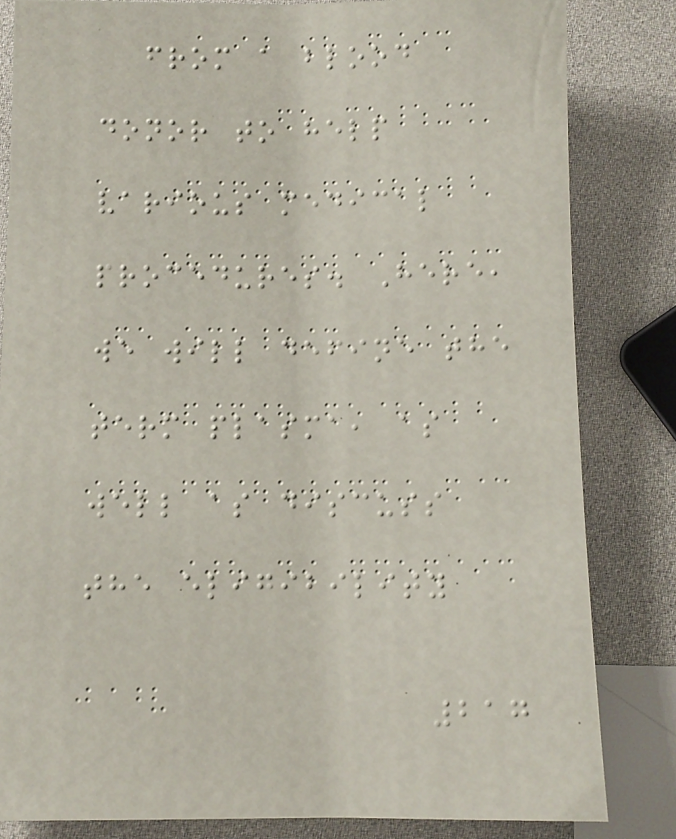from a blood
donor to help
various medical
procedures. Here,
we will define the
term plasma, as
well as discuss
the eligibility
217
